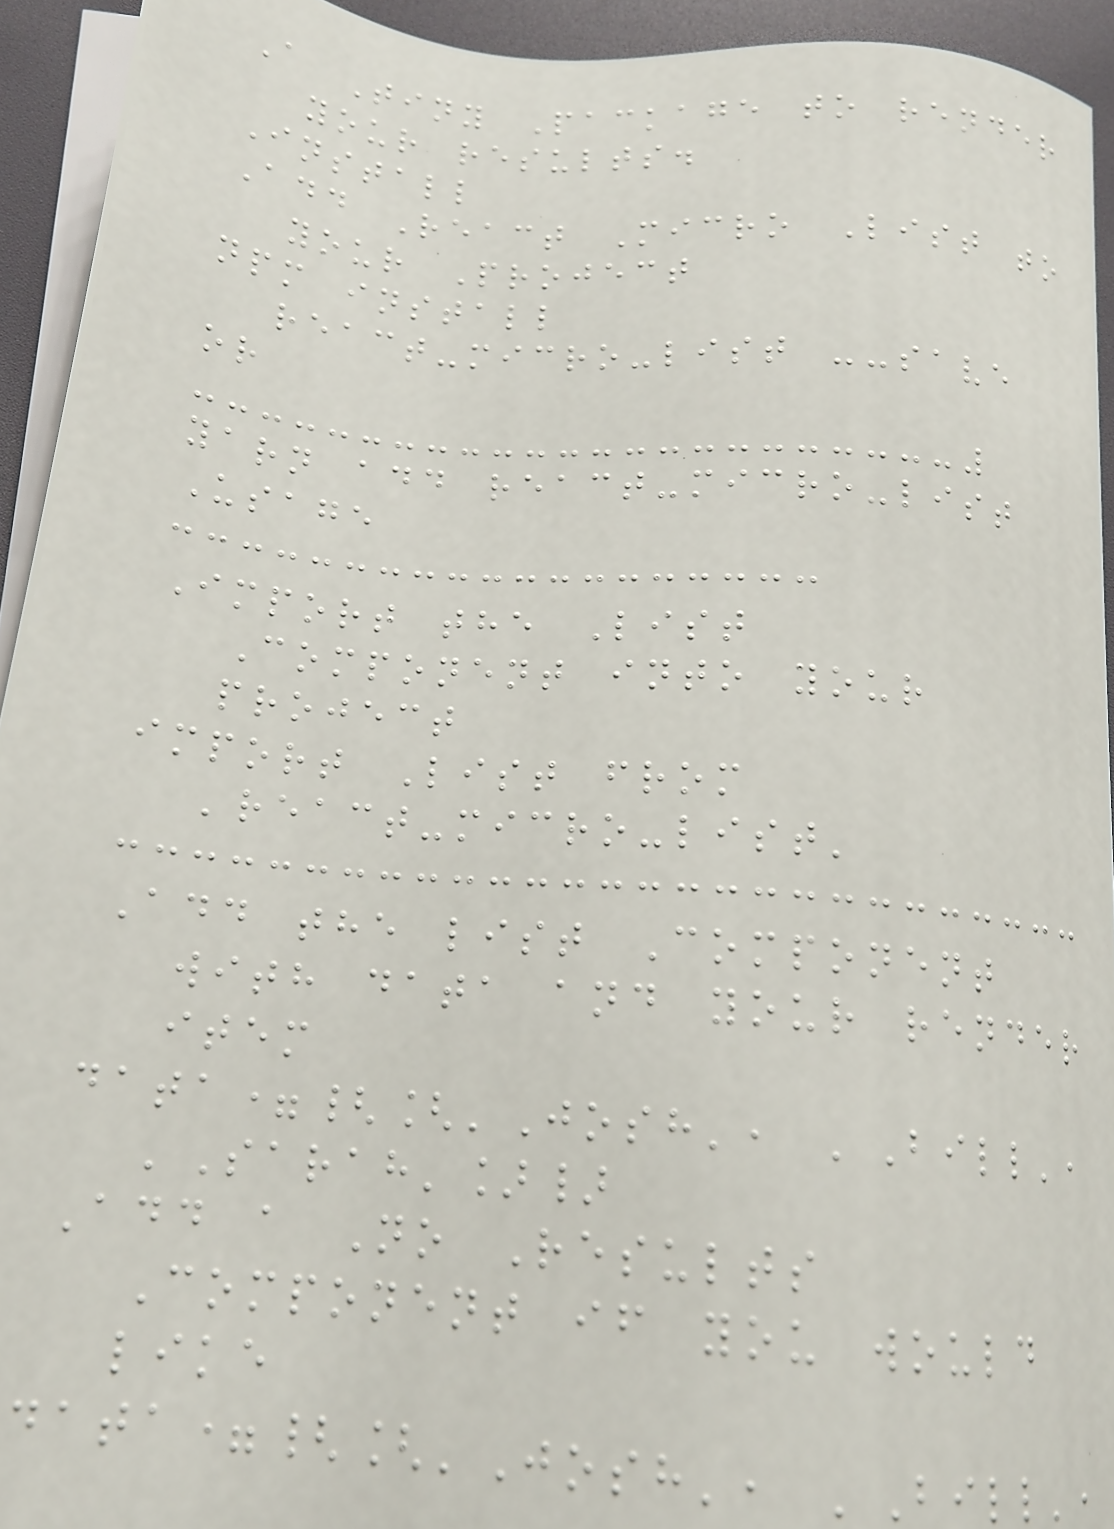A Tiny Package to render
your results.
Install
Add React Micro List to
your Project
npm install
react-micro-list --save
or
yarn add react-micro-list
Usage
Import the List
Component into your
project
import List from
'react-micro-list'
Add the list Component
with data and your render
item
data={['Josh', 'Bill',
'Sarah']}
Add a No Results
Component if you would
like
data={['Josh', 'Bill',
